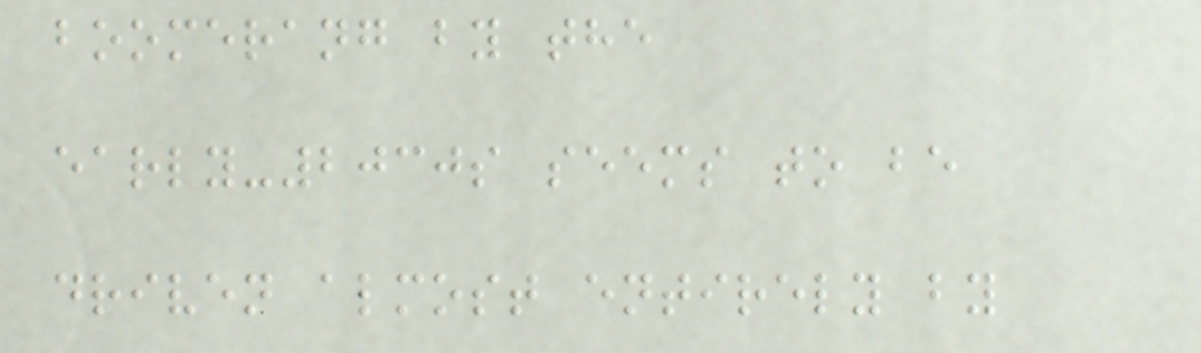boomerang by the
early-2030s seems to be
driven almost entirely by
